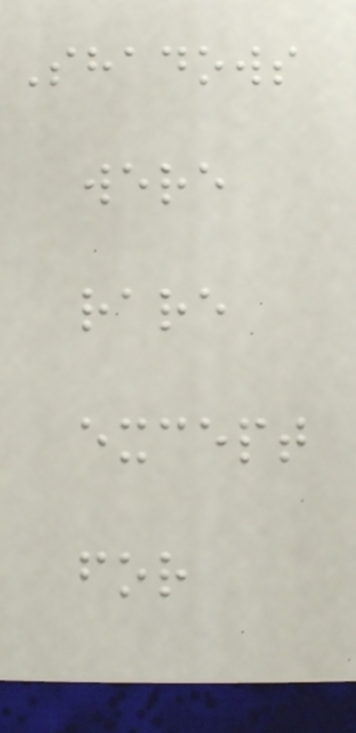Shadows
were
rare
except
for
